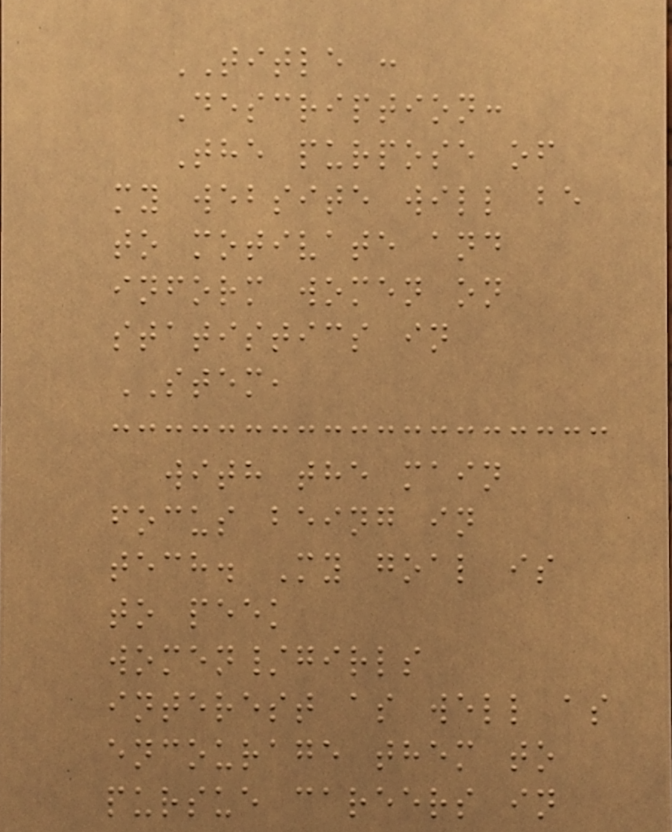TITLE :
Description:
The purpose of
my website will be
to motivate and
inform women on
statistics in
STEM,
with the main
focus being in
tech. My goal is
to peek
women/girls
interest as well as
encourage them to
pursue careers in
